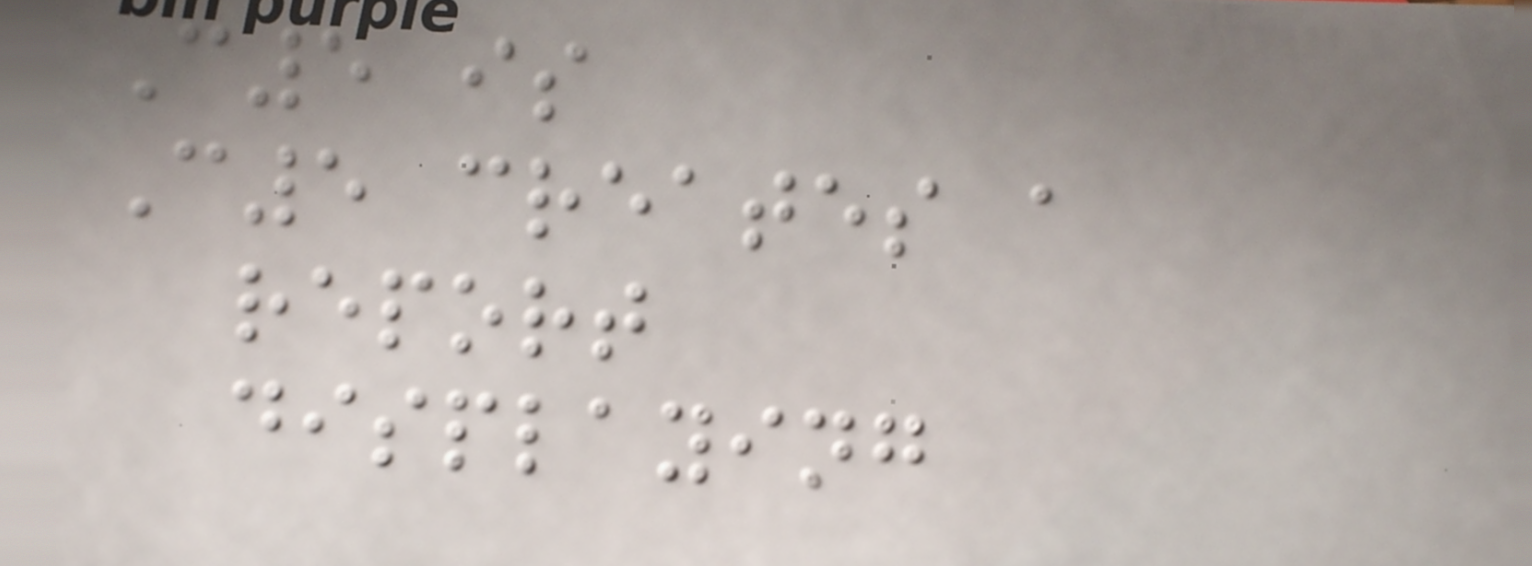C5 is
C5 creates a
report
displaying
